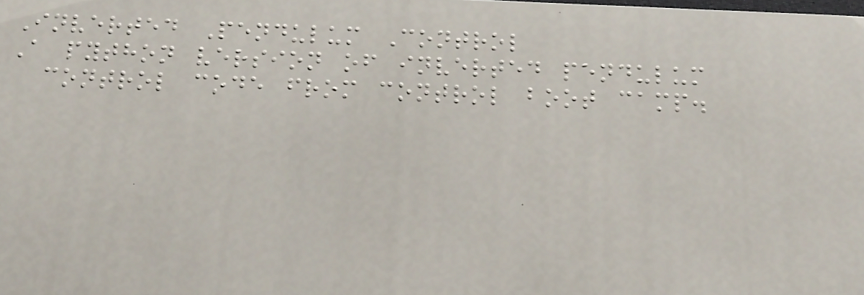Inverted Pendulum Control
A python version of inverted pendulum
control code from control boot camp.
